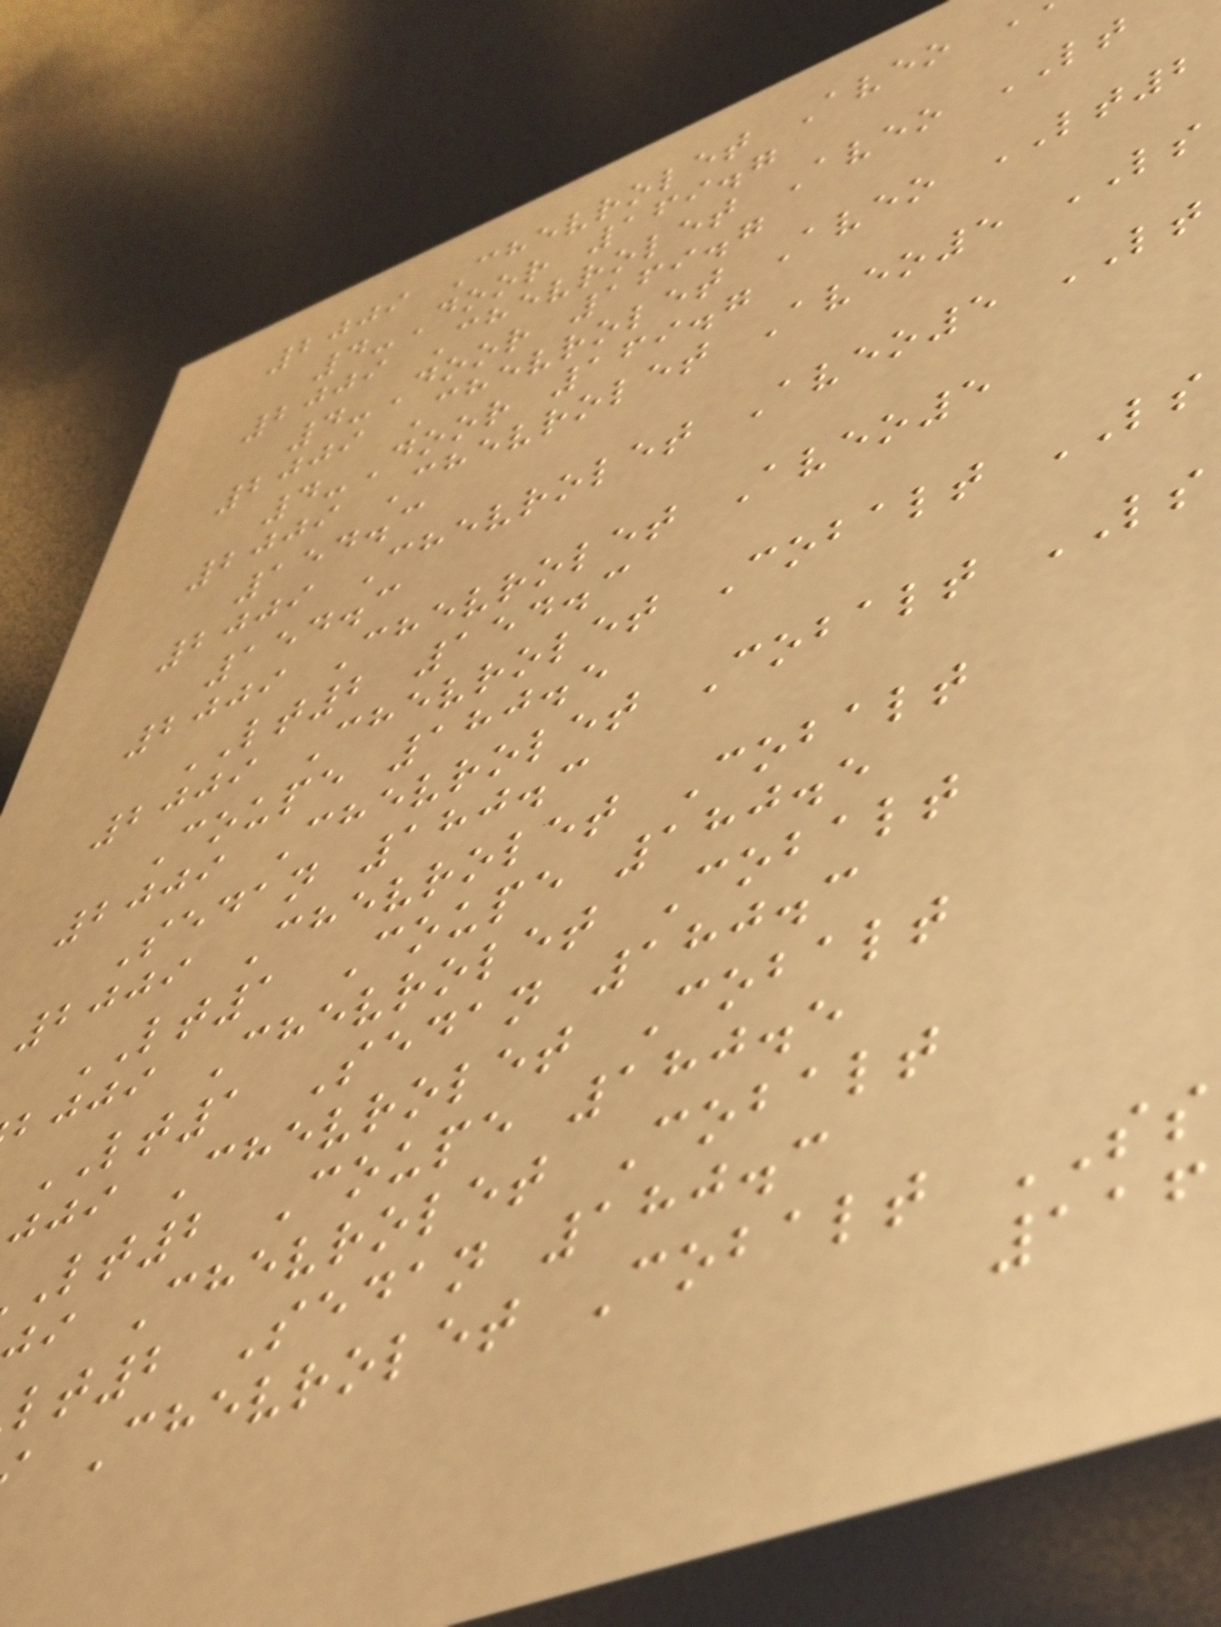2009 Chevrolet Aveo
4-Door 169.7
2009 Chevrolet Aveo LT
4-Door 169.7
2009 Chevrolet Aveo LT2
4-Door 169.7
2009 Chevrolet Aveo5 LS
154.3
2009 Chevrolet Aveo5 LT
154.3
2009 Chevrolet Aveo5
LT2 154.3
2009 Chevrolet Cobalt LS
Coupe 180.5
2009 Chevrolet Cobalt LS
Sedan 180.3
2009 Chevrolet Cobalt
LT1 Coupe 180.5
bjji Chevrolet Cobalt
LT1 Sedan 180.3
jji Chevrolet Cobalt
lt2 Coupe 180.5
i Chevrolet Cobalt
lt2 Sedan 180.3
Chevrolet Cobalt SS
116
